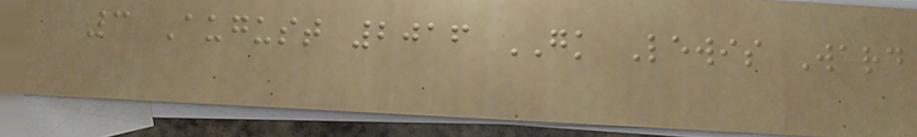3 August 2016 GK Lewis Ward
